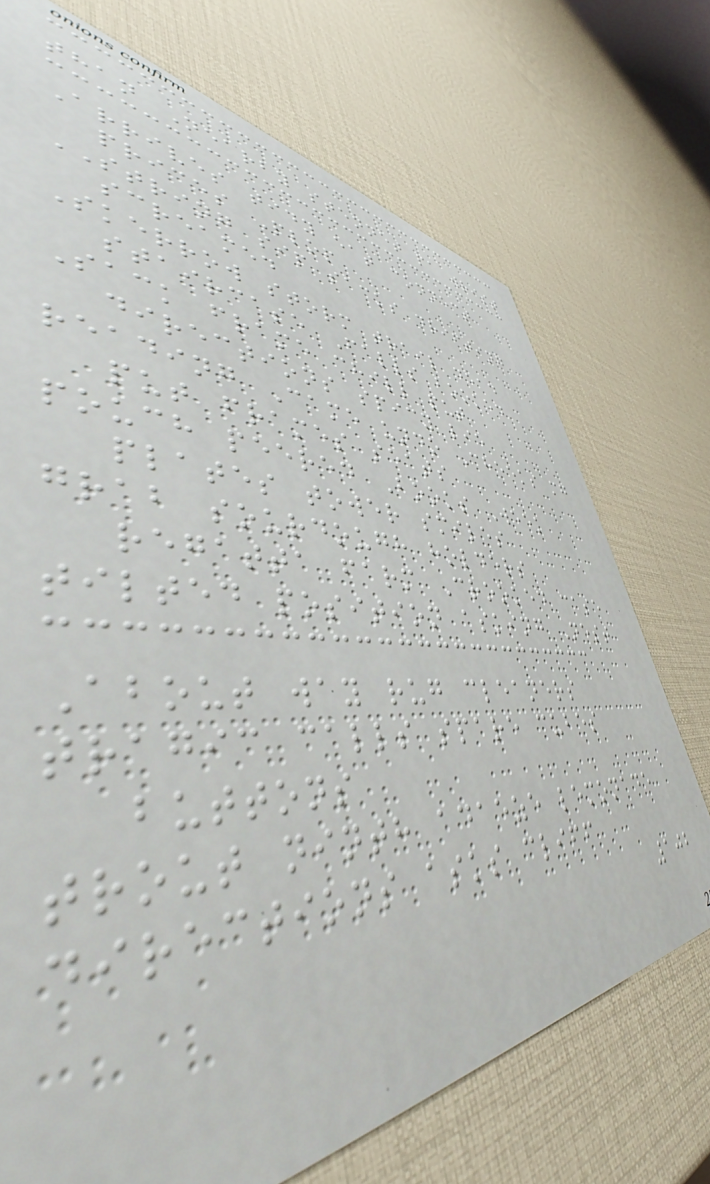than Nearby stennet pa wrist
Arrives tidy eat connect
prices Plop
STRING sip sacks drifting
screamed
Skerrow storm trail dead
staircase Falls booked
Sack frame chill put
directions spicy lie
reading Came undo Cheeks mg
put frames seats
pouch peered Books Week
plates tower smiles
grab sourdough holders
regatta farm Crooked case
tilted position asking Nest
About way rug cleaners
tragic calls spare cubes
buttons
trout ninth adaeze lemonade
directions asks cliff
102
